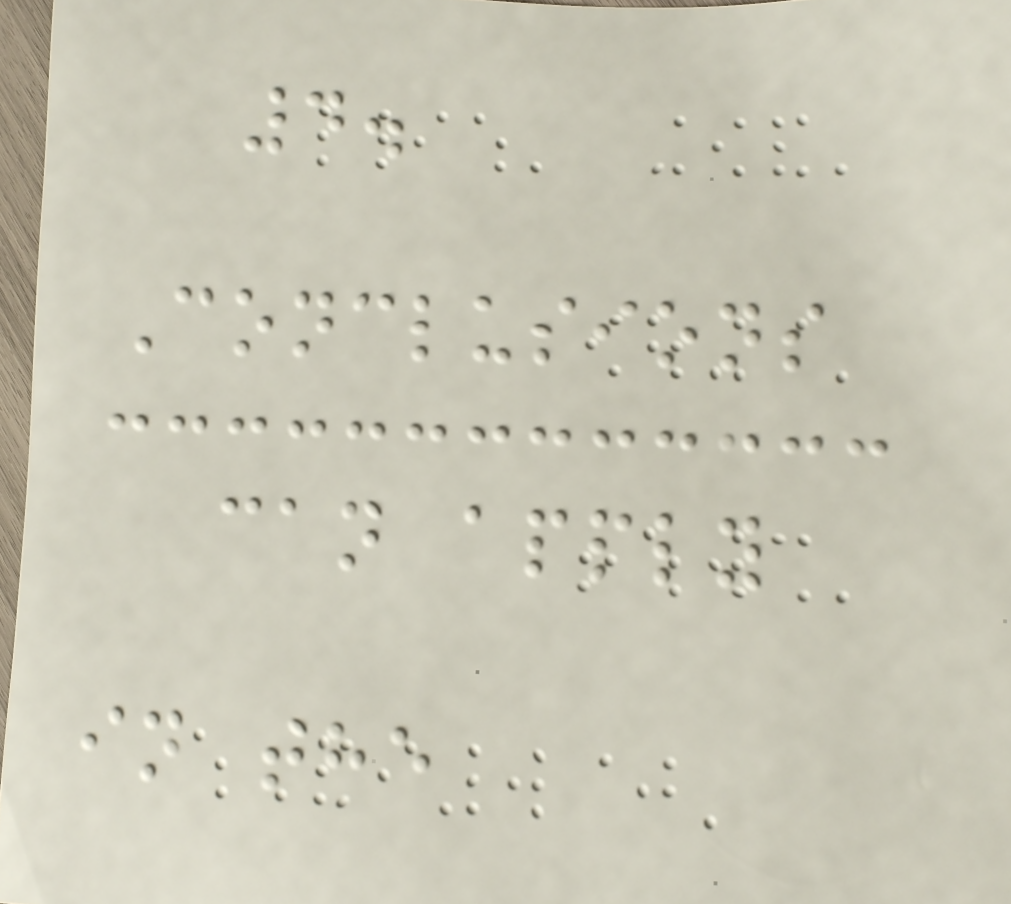4.
Conclusions
can apply
in the
